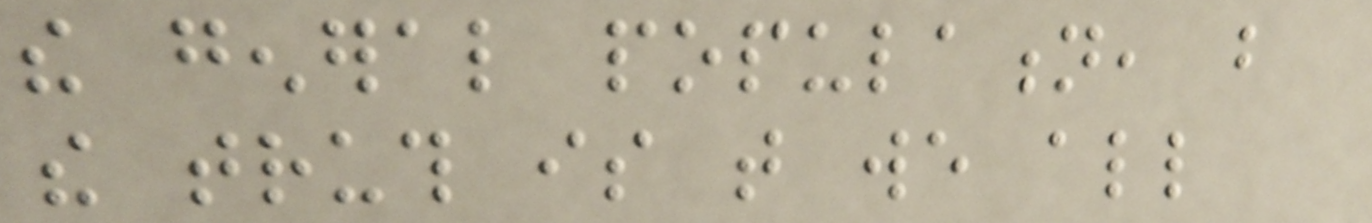the general population, but
the truth is that we all
